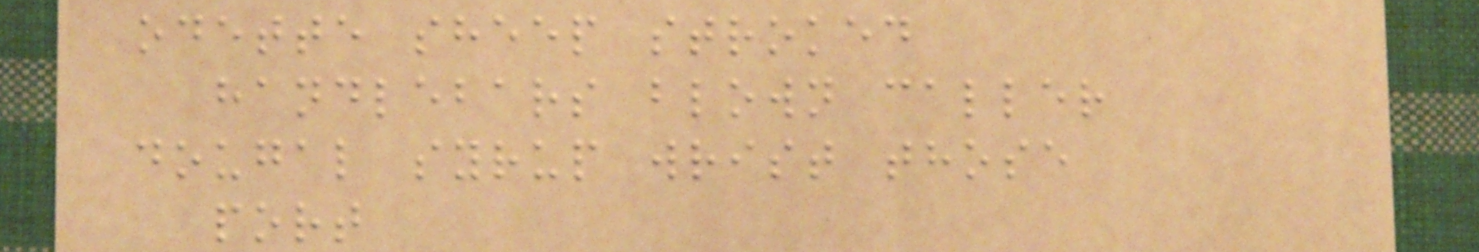odette sheep stroked
handlebars blown caller
dougal syrup wrist those
port
